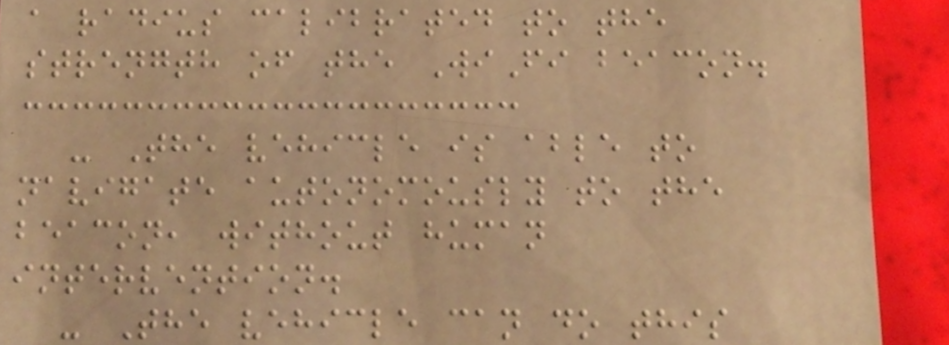a radius calibrated to the
strength of the WiFi beacon.
- The vehicle is able to
navigate autonomously to the
beacon, without human
intervention.
- The vehicle can do this
